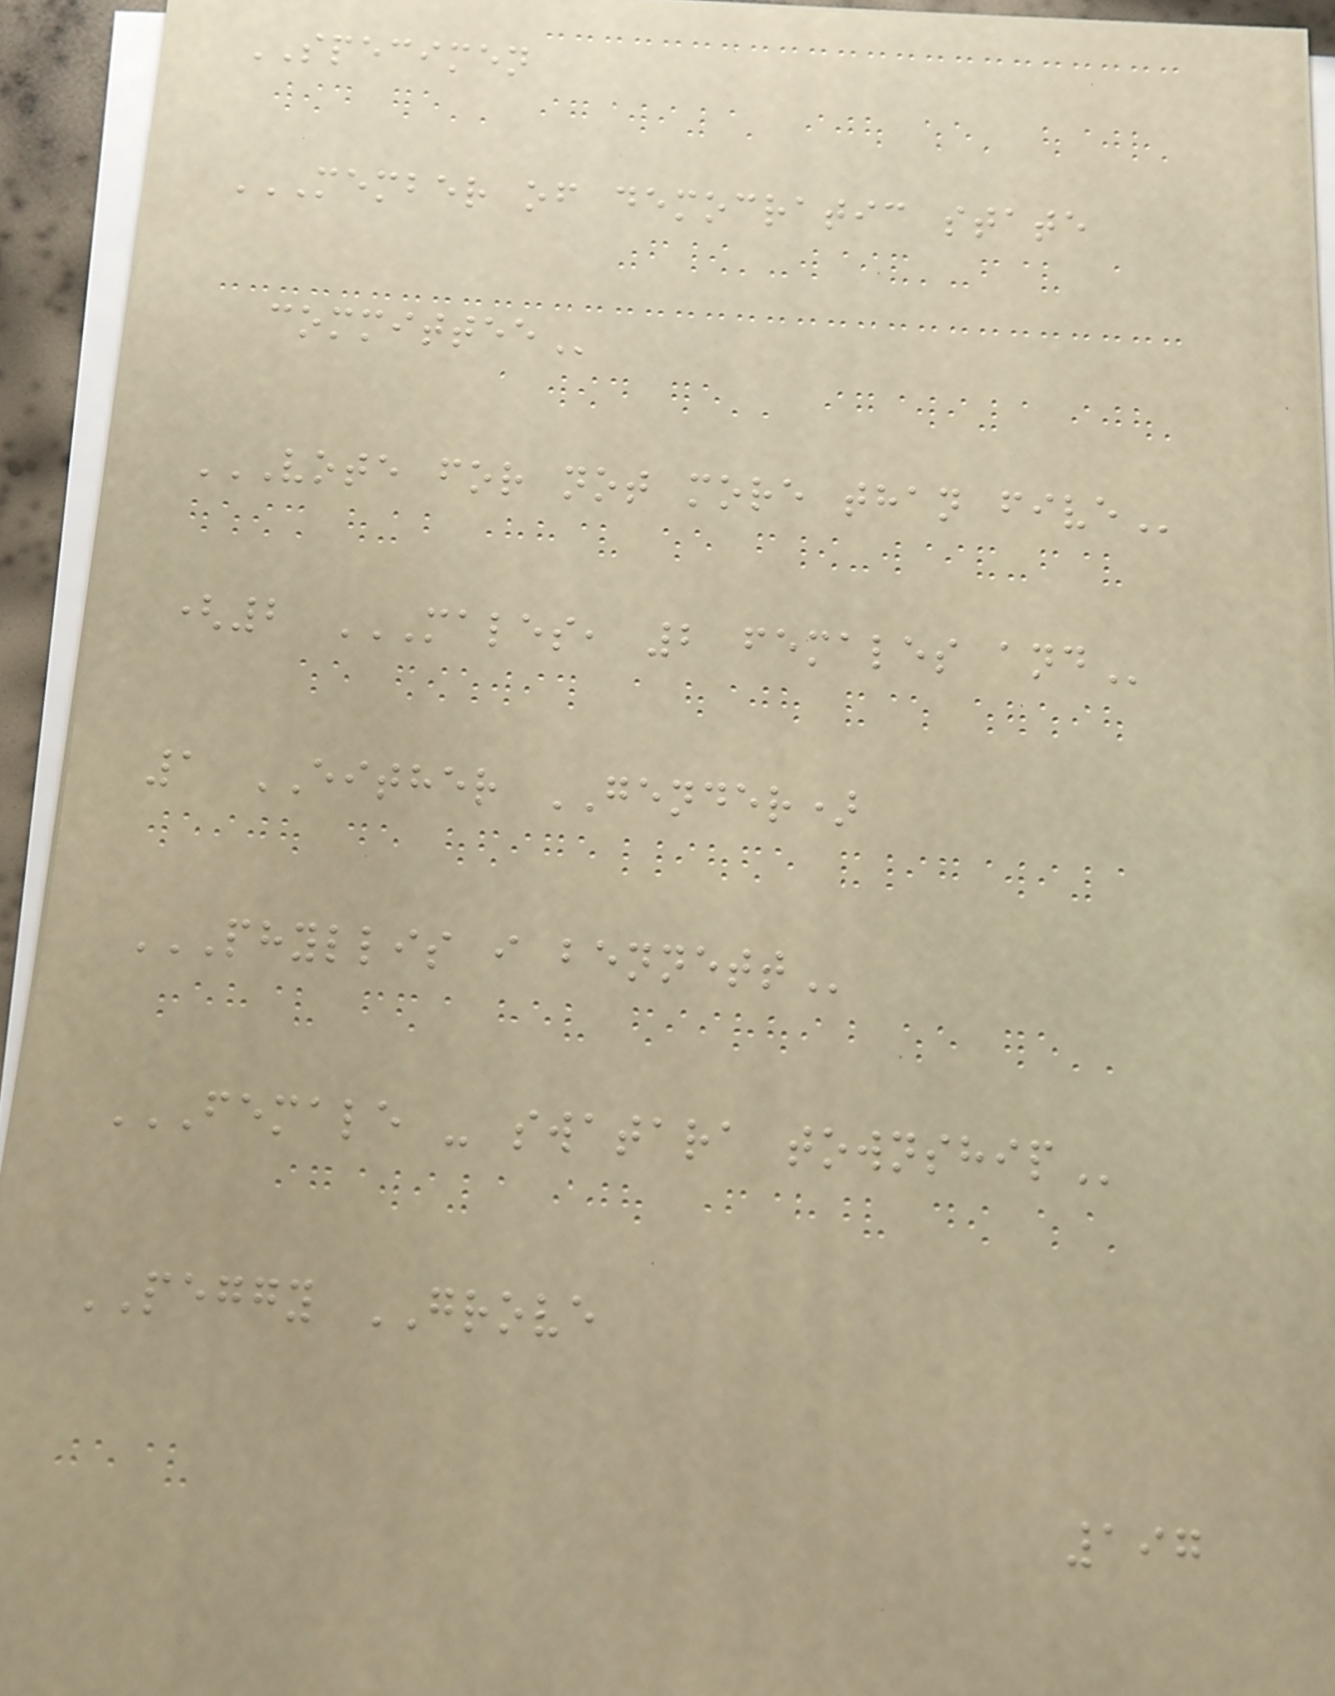SPECIMEN
MEMBER OF DEMOCRATIC STATE
COMMITTEE
VOTE FOR NOT MORE THAN FIVE
(2 MALES, 2 FEMALES AND
1 EITHER GENDER)
PHYLLIS I BENNETT
FEMALE - SWATARA TOWNSHIP
PEGGY GROVE
197
